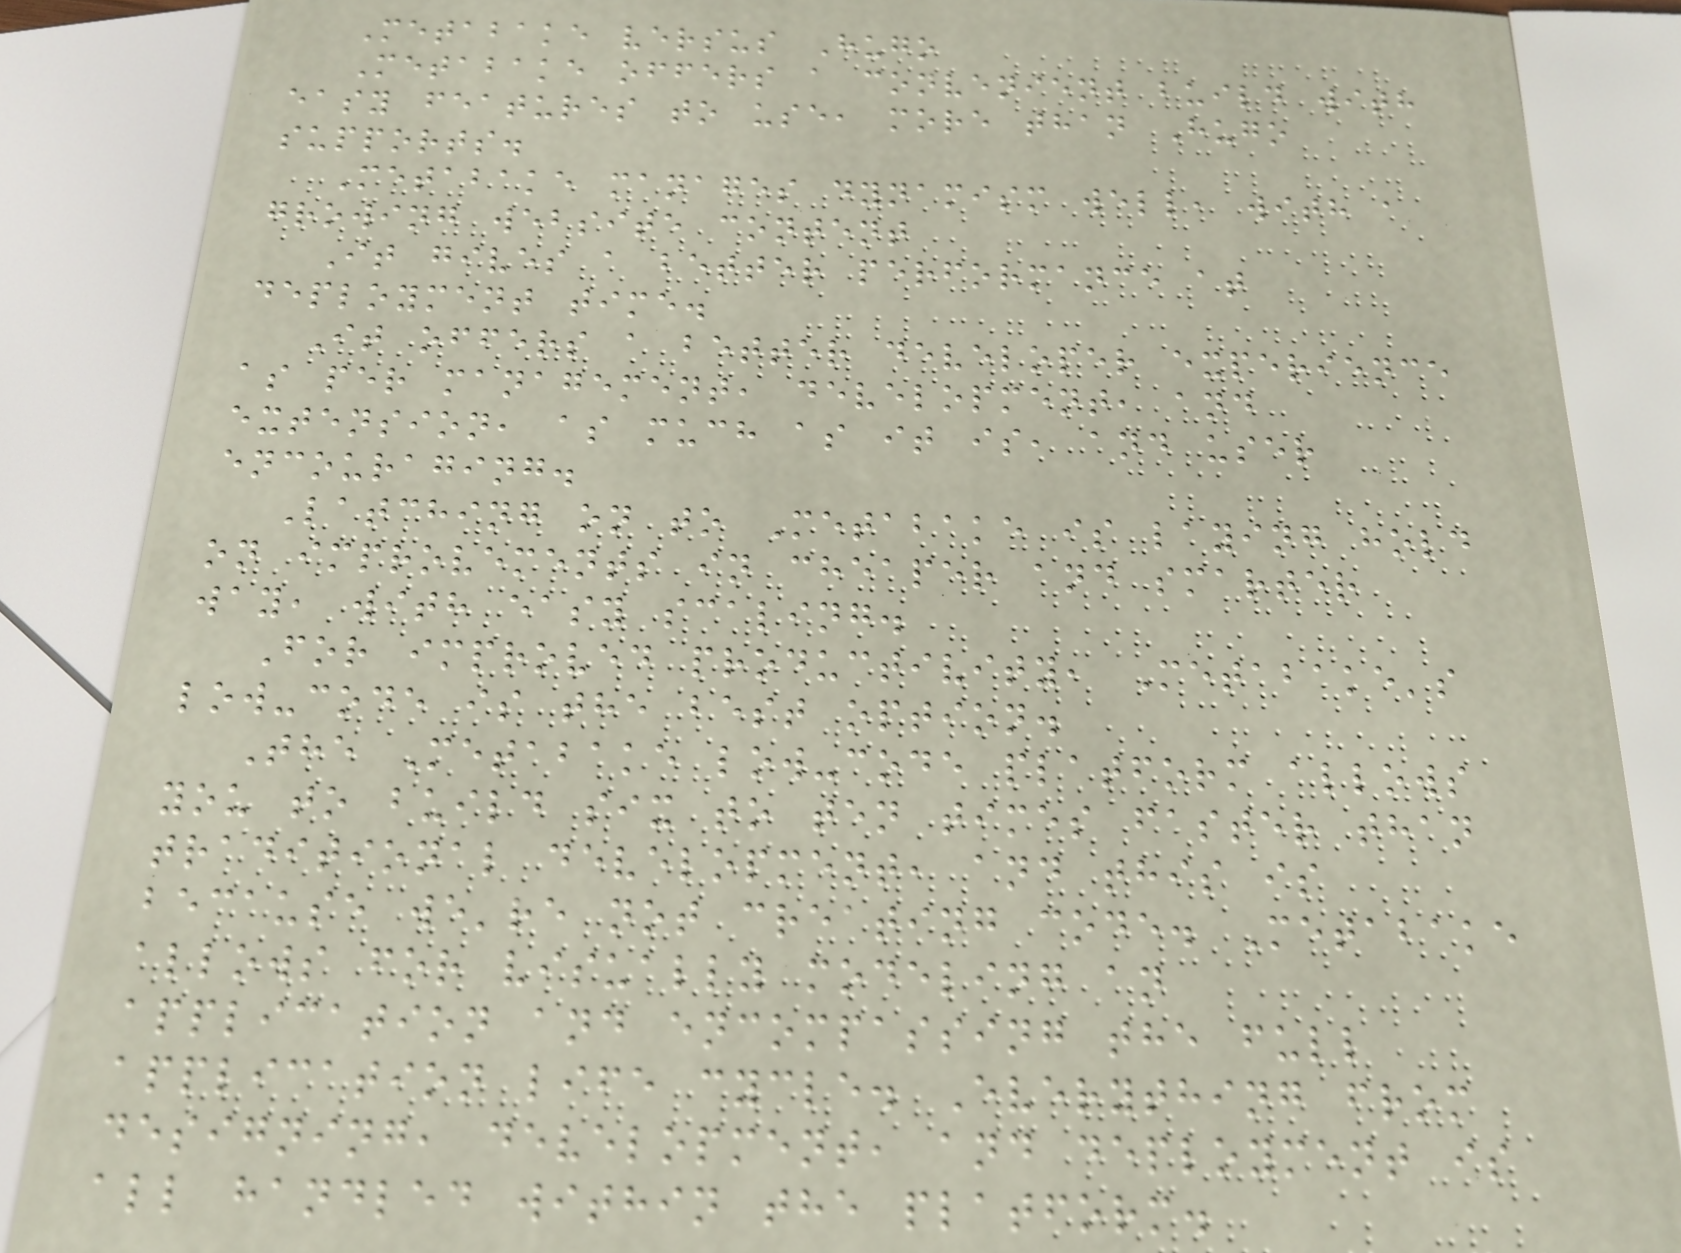Metabake versus Hugo
Metabake offers a convenient build with
easy features to use, more than Hugo
supports.
Metabake manages dynamism well, with a
growing website content
It gives a better performance at
deployment time.
It offers a better developer experience
as per management, development, and
extension, as much as it is, and user
encouraging.
Latching on to Metabake is laying hold
on improvements in cheaper and smarter
way, with easy scaling.
For improved productivity, Metabake's
low-code is the best option.
The Metabake low-code platform allows
you to build six to ten times faster than
traditional development, and this is
because we're not creating code. Metabake
allows for visually modeling an
application and encompassing the full
application life cycle. Everything from
designing, development, and deployment is
all handled within the platform.
